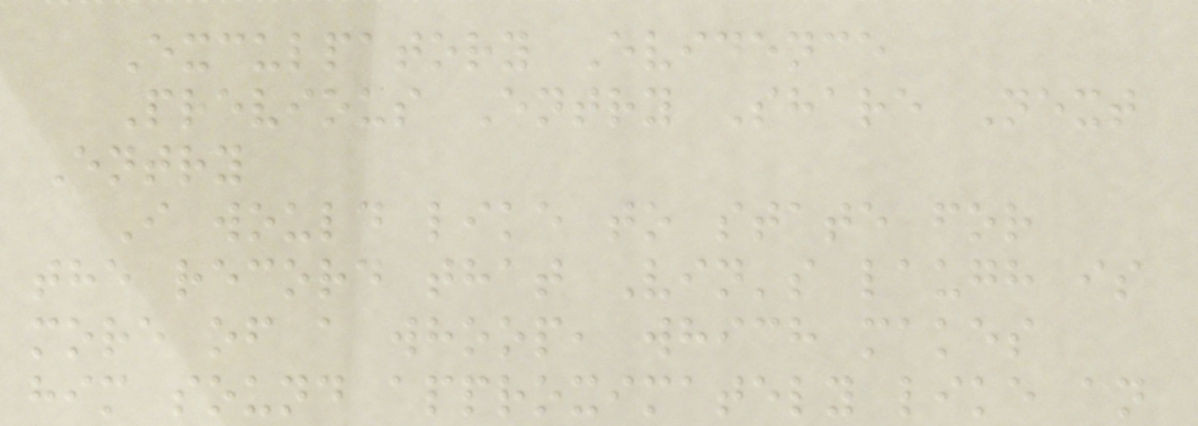Exculpatory Evidence
Previous Entry Share Next
Entry
I would like to state for
the record that Vin's laugh is
more of a whoop, which makes
him sound approximately like an
